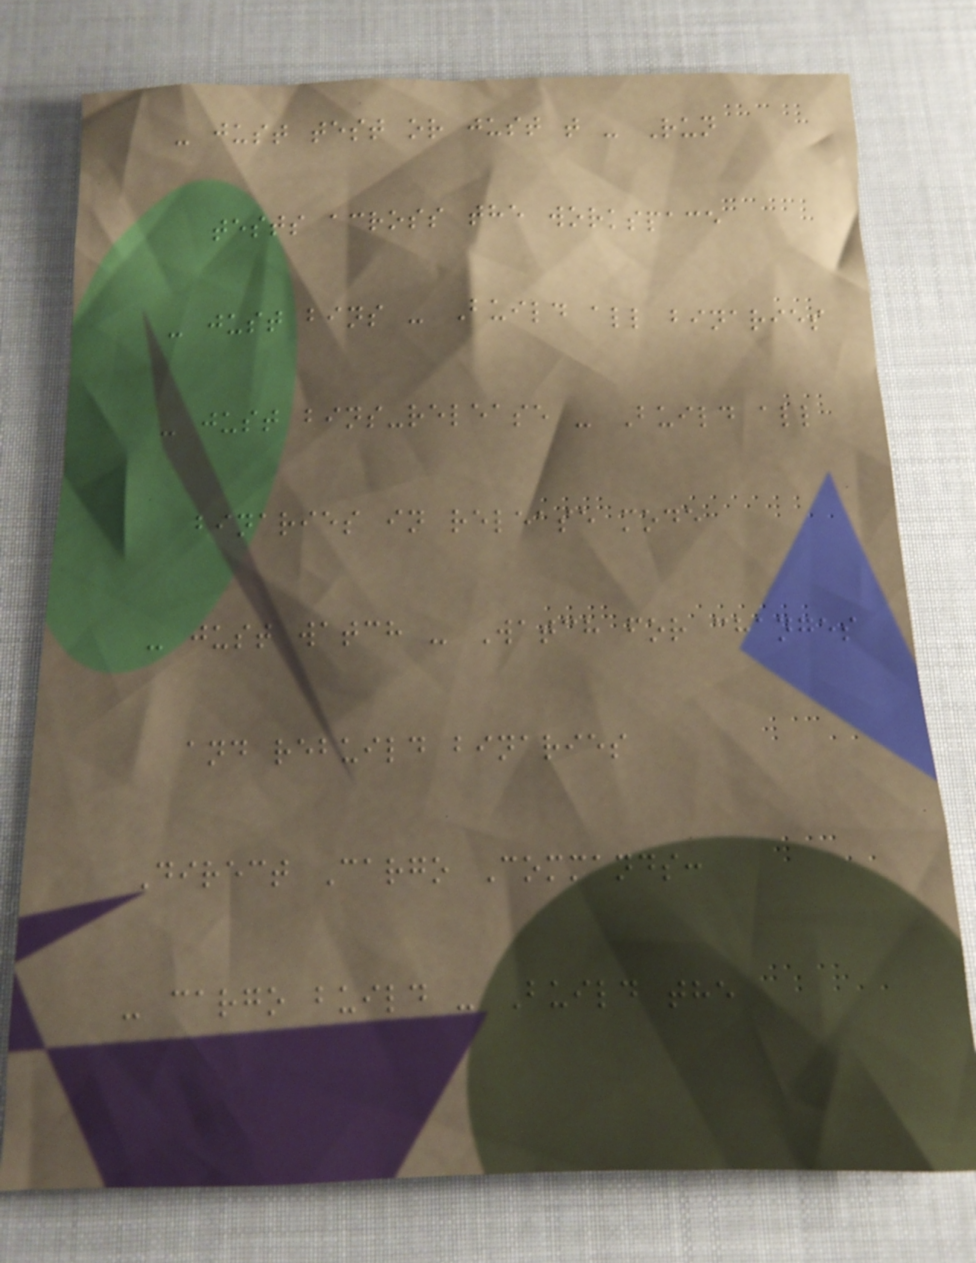- just test or just t - Run
tests across the workspace
- just bins - Build all binaries
- just bins-release - Build all
binaries in release mode
- just watch - Watch for changes
and rebuild binaries
Direct Cargo Commands:
- cargo build - Build the
